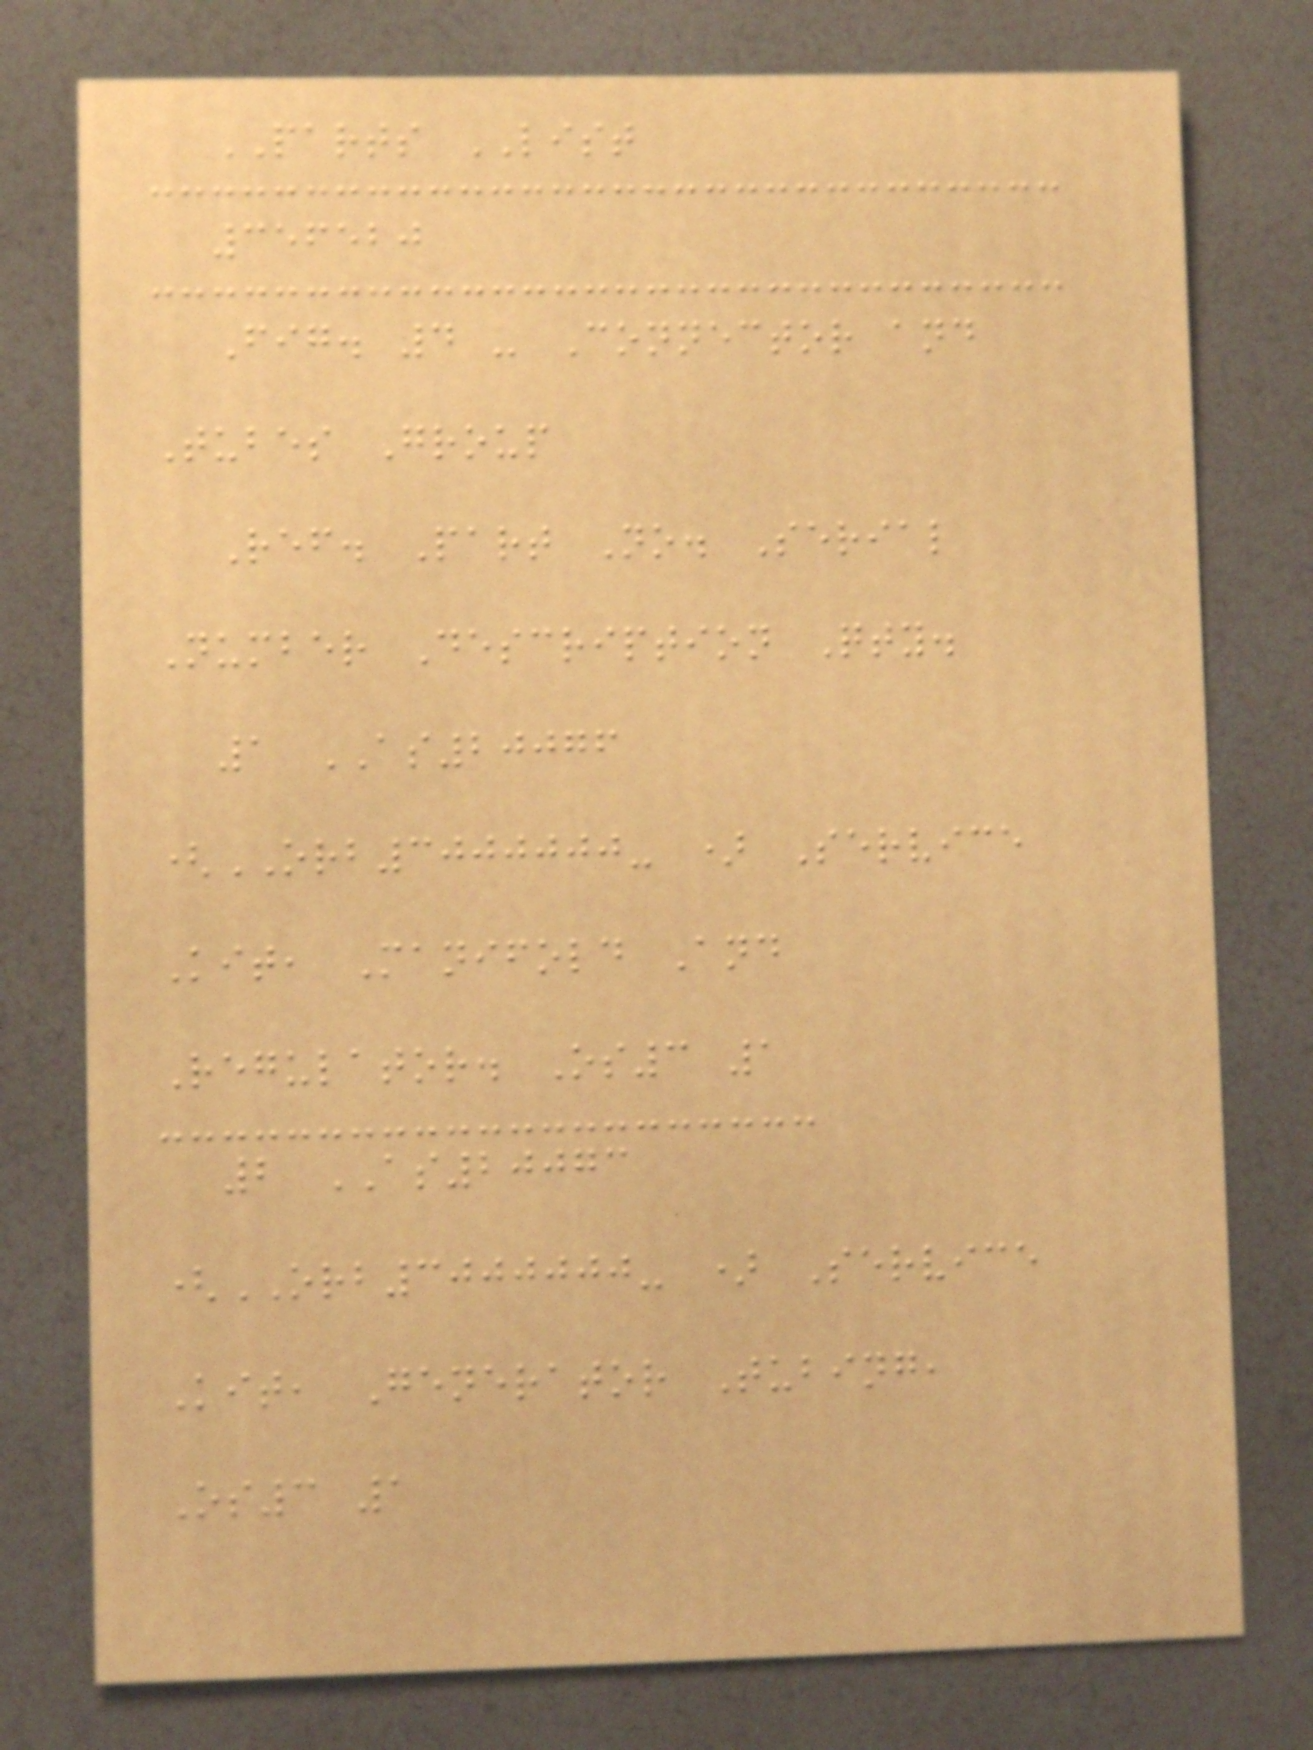PARTS LIST
356520
Fig. 4 - Connector and
Tubes Group
Ref. Part No. Serial
Number Description Qty.
1 AS20076
(ORB3000000- ) Service
Kit, Manifold And
Regulator. Os3 1
2 AS20073
(ORB3000000- ) Service
Kit, Generator Tubing,
Os3 1
